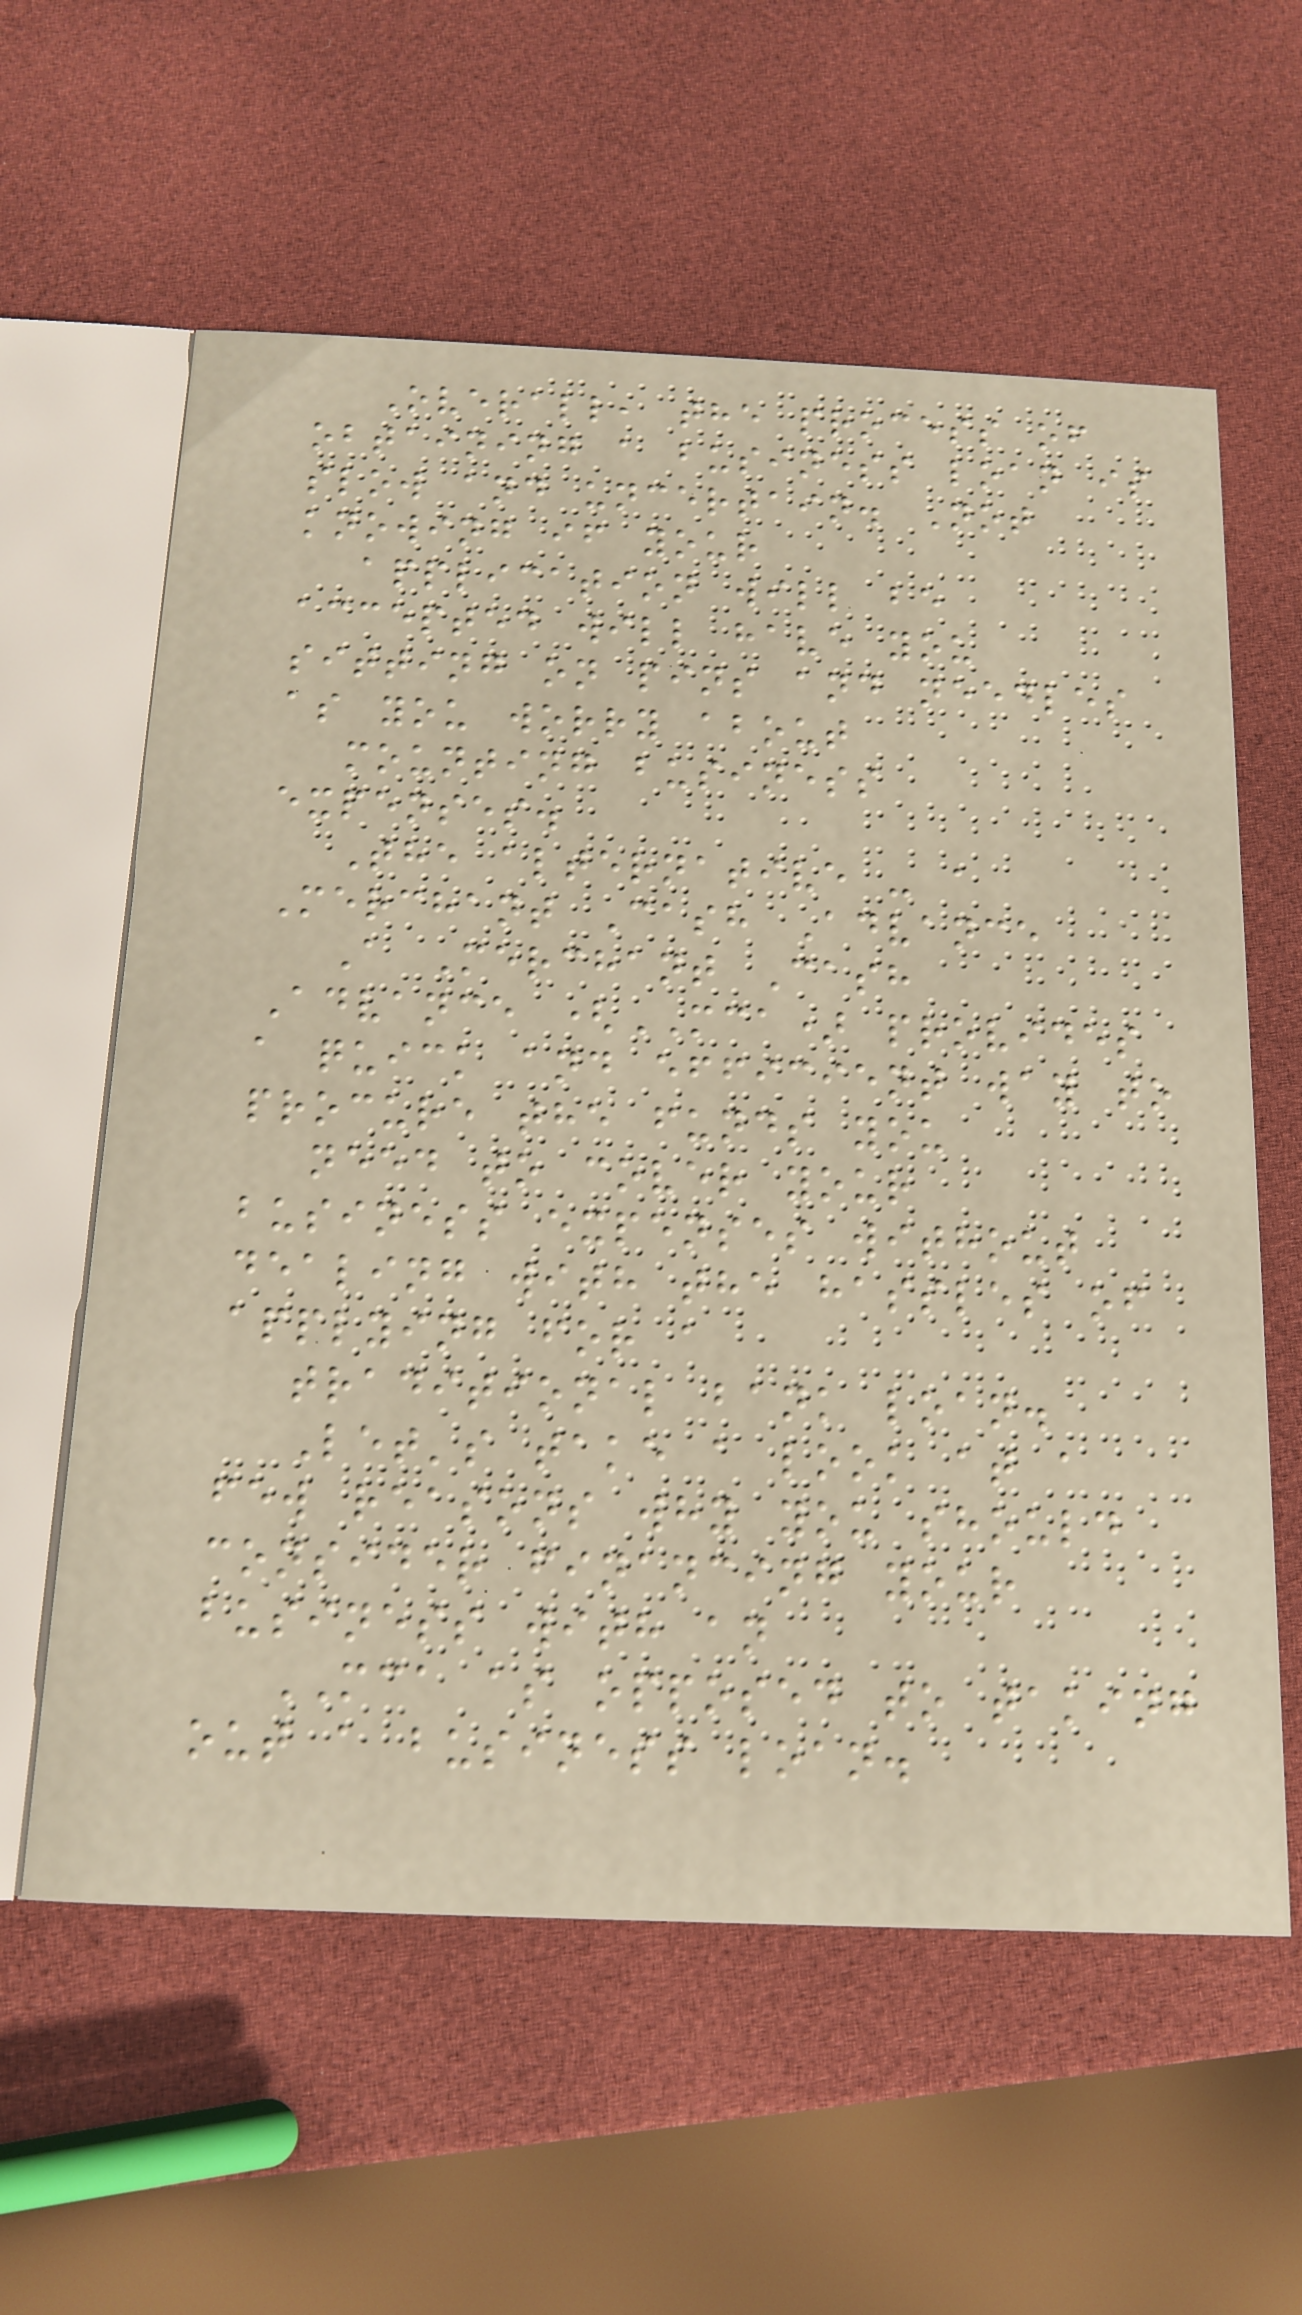Overall, the process of
obtaining a business loan is
slow and uncertain. Not
knowing if your
application will be
accepted will have you
sitting on pins and needles
as you worry about
mounting business
expenses.
The alternative - a
Merchant Cash Advance
A Merchant Cash
Advance (MCA) provides
a quick and efficient way to
procure the funds you
need to cover your
business expenses without
dealing with the hassles of
applying for a
traditional bank loan.
Let's take a look at a
few reasons why you should
consider financing your
business with an
MCA as opposed to taking
out a business loan.
